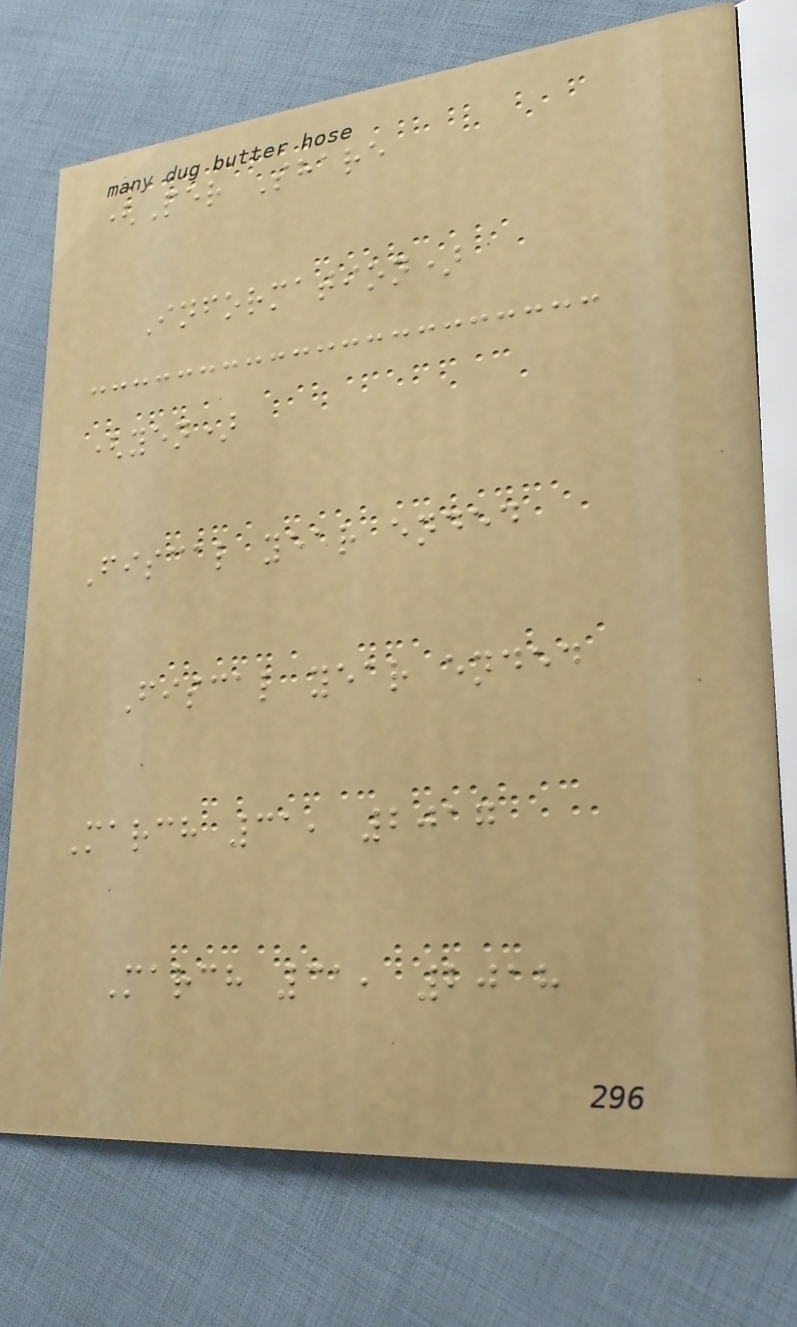(Per Share
Information)
(yen)
Fiscal year ended
Fiscal year ended
March 31, 2017
March 31, 2018
